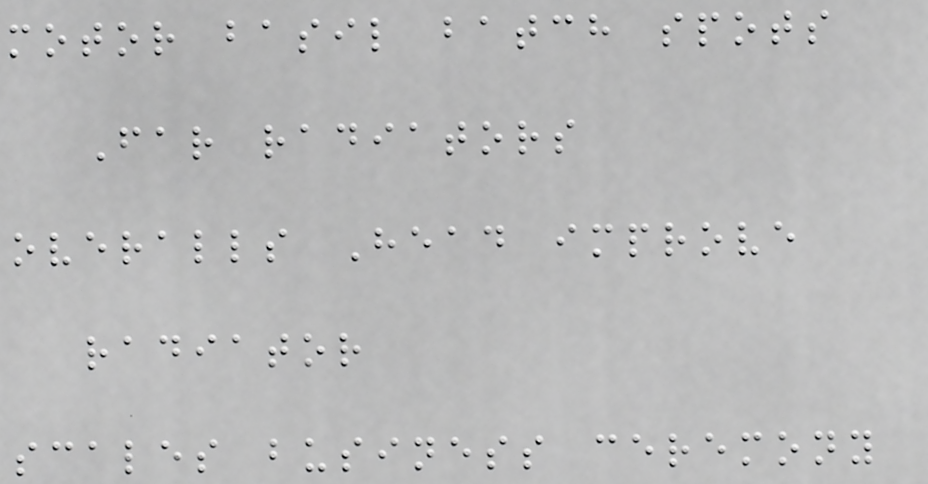motor basil batch spots
Far radiators
overalls Head improve
radiator
scales business ceremony
